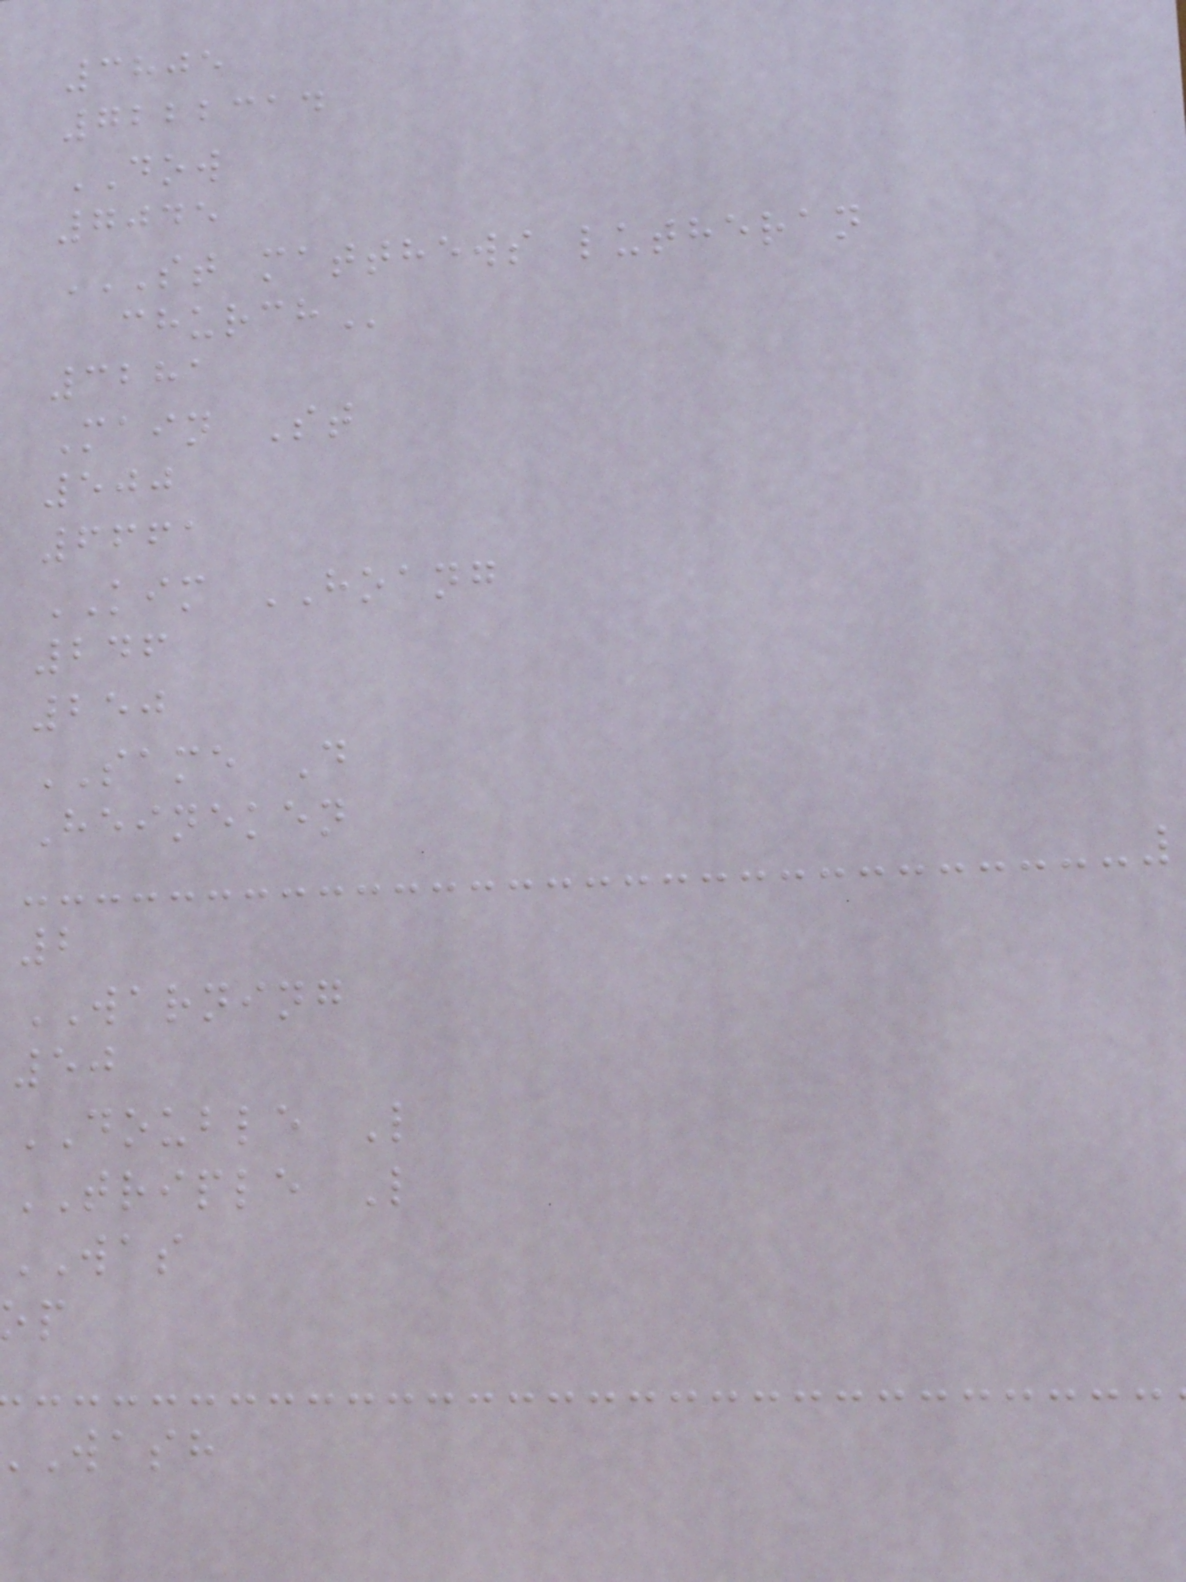3805
7222314
DOW
7045
ST MATTHEWS LUTHERAN
3281
Main St
500
6661
KIM HOANG
246
250
SAME D
Heineken
2
WARNING
50
DOUBLE L
TRIPLE L
WAS
wash
